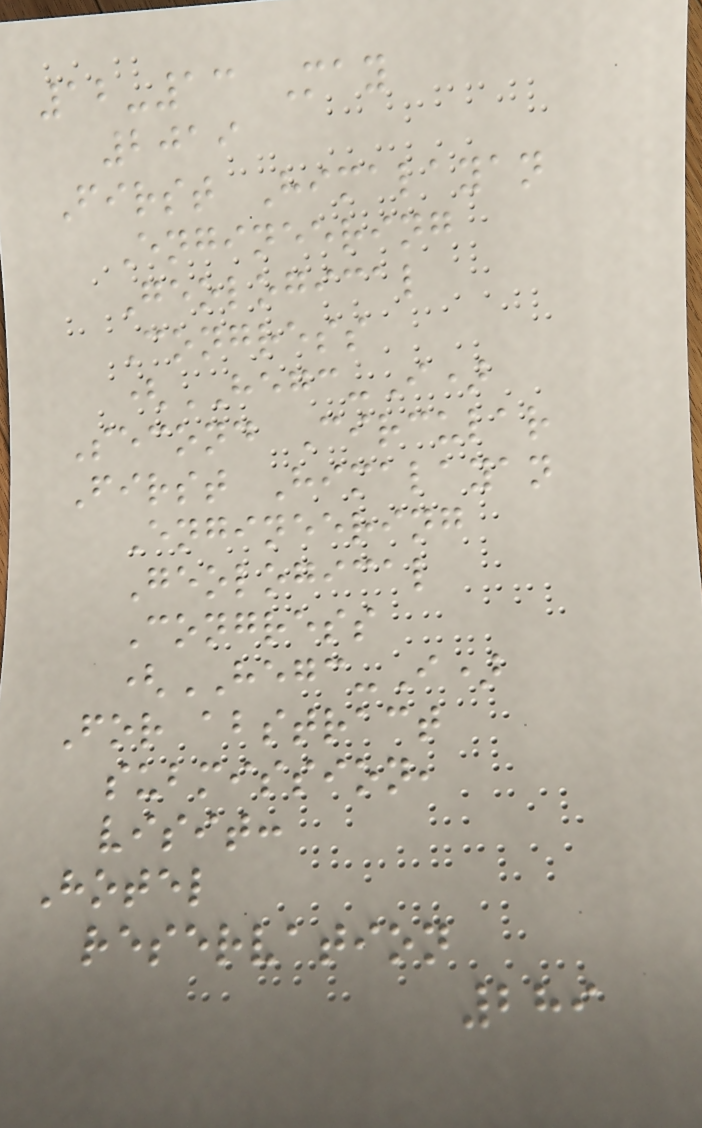12-13 May
2019
First Himalayan
Engineering
Geological
Congress
(HEGC-I)
Second Circular
First Himalayan
Engineering
Geological
Congress
(HEGC-I)
For abstract
submission,
visit:
Hotel
reservation
289
